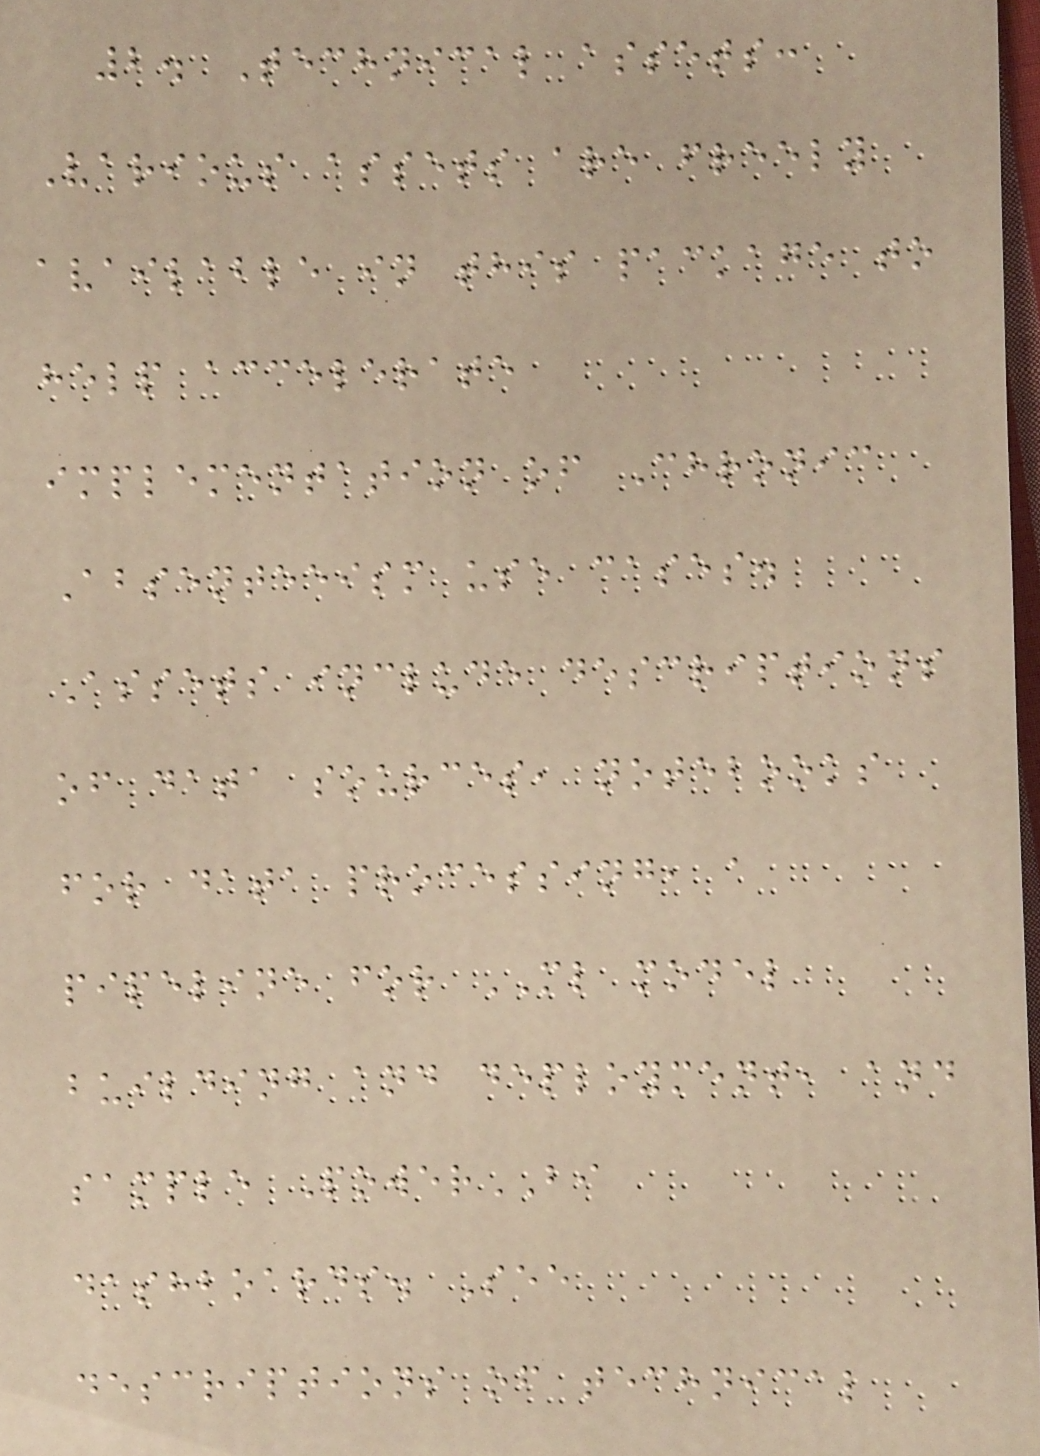2. Technical assets:
Various assets are freely
available in this package to
help accelerate
implementation of Chronic
Absenteeism use cases.
Assets include descriptions
of data sources, notebooks
for data processing, a
pipeline for ML model
building and deployment, and
sample PowerBI
dashboards. See
descriptions of technical
